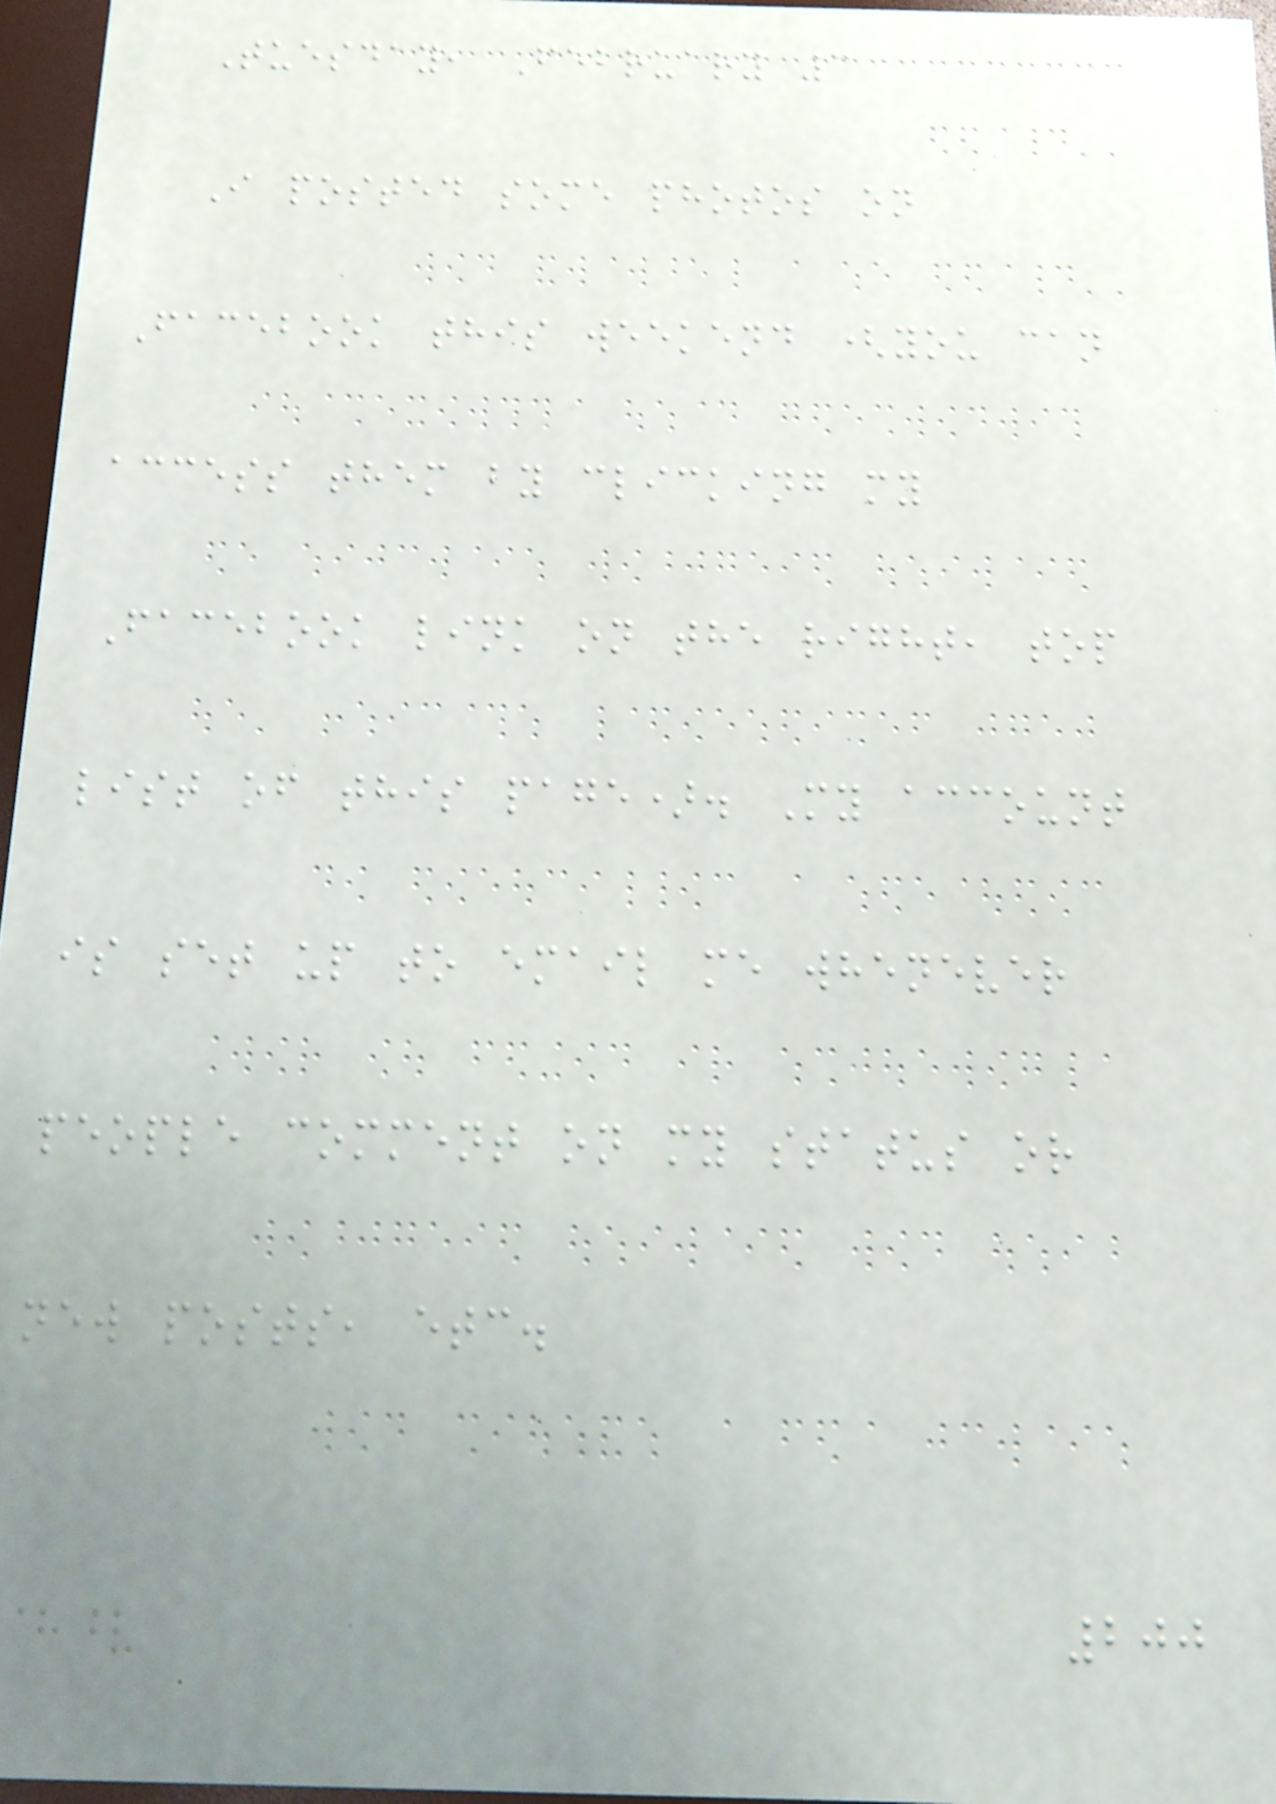Tuesday, February 3
I posted some photos on
Facebook this weekend (you can
access them by clicking my
Facebook link on the right, top
list of this page). My account
is set up to email me whenever
people comment on my status or
new posts, etc.
200
